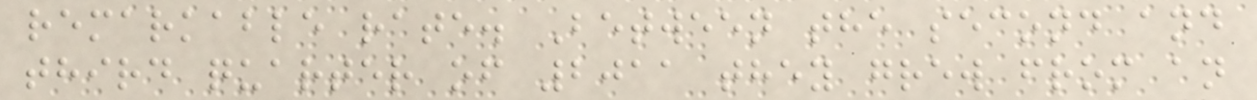remarkable rate. Between the second and
third quarter of 2011 they grew from an
